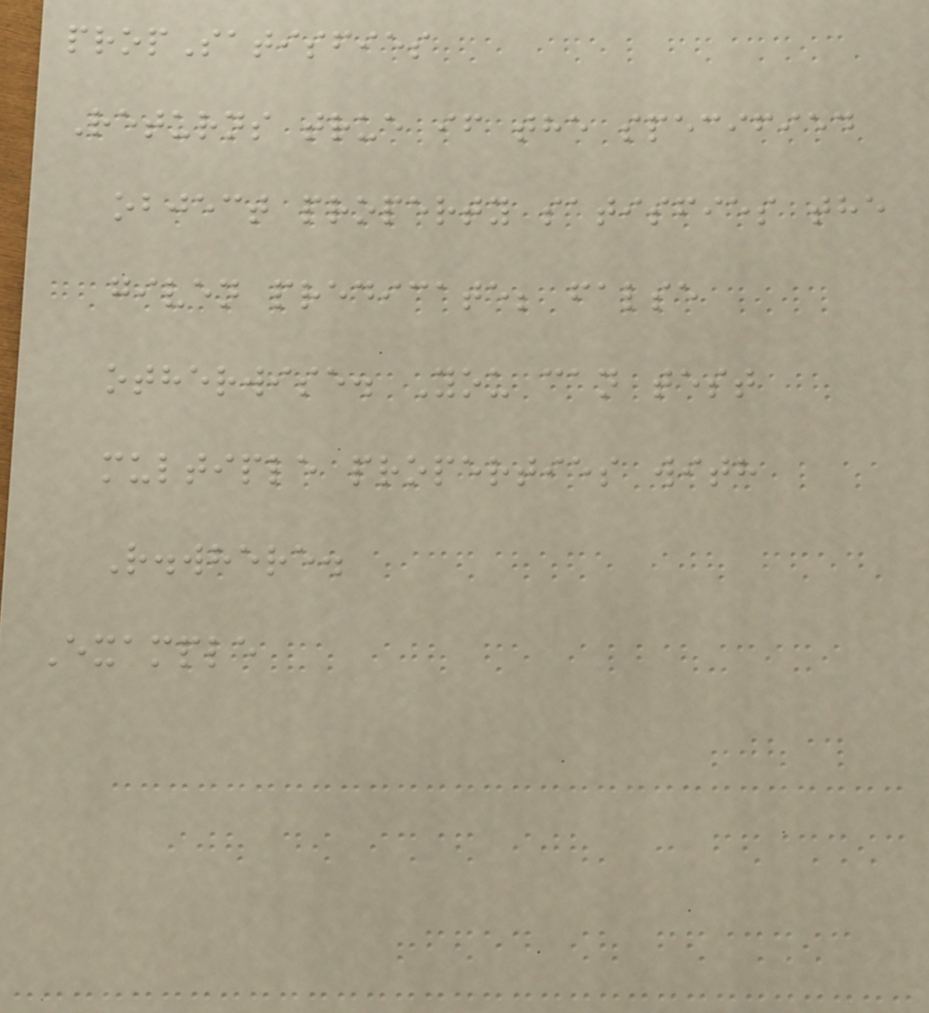propSatisfies
Returns true if the specified
object property satisfies the
given predicate; false
otherwise. You can test
multiple properties with
R.where.
Example
